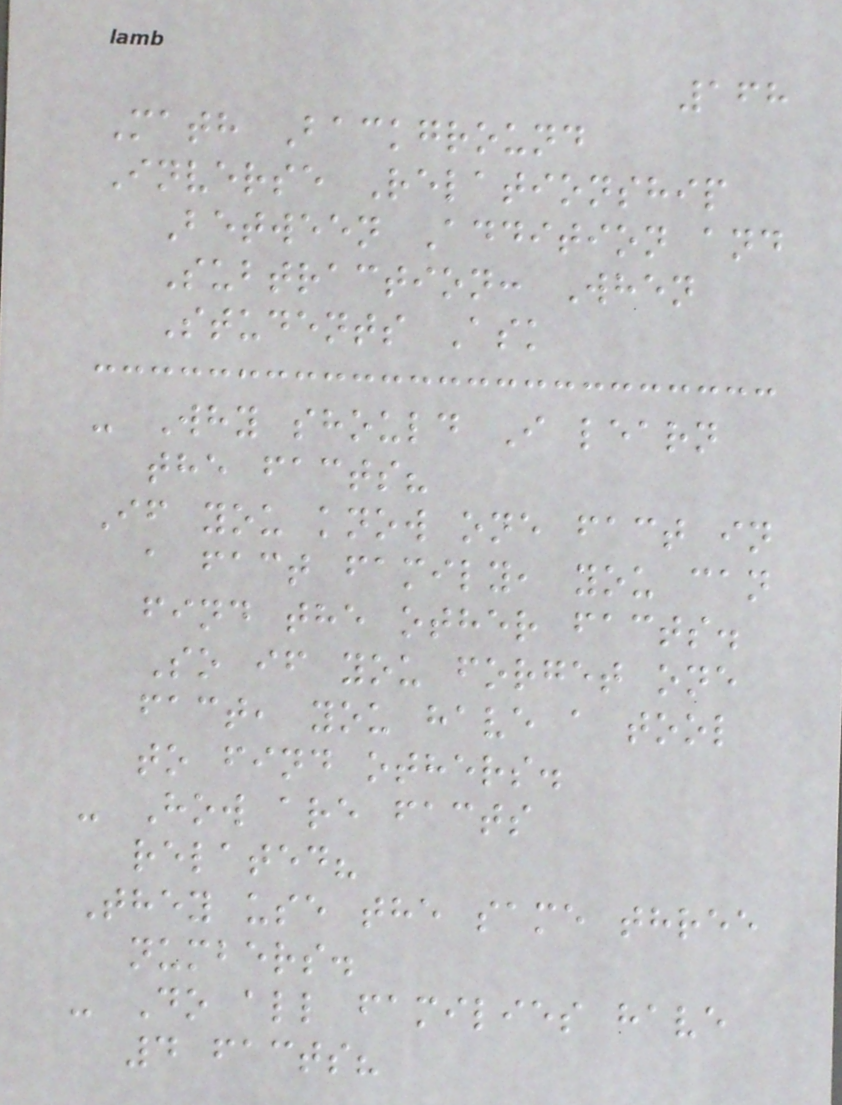168
Math Background
Inverse Relationship
Between Addition and
Subtraction: When
Students Ask
- Why should I learn
the facts?
If you know one fact in
a fact family, you can
find the other facts.
So if you forget one
fact, you have a tool
to find others.
- How are facts
related?
They use the same three
numbers.
- Do all families have
4 facts?
